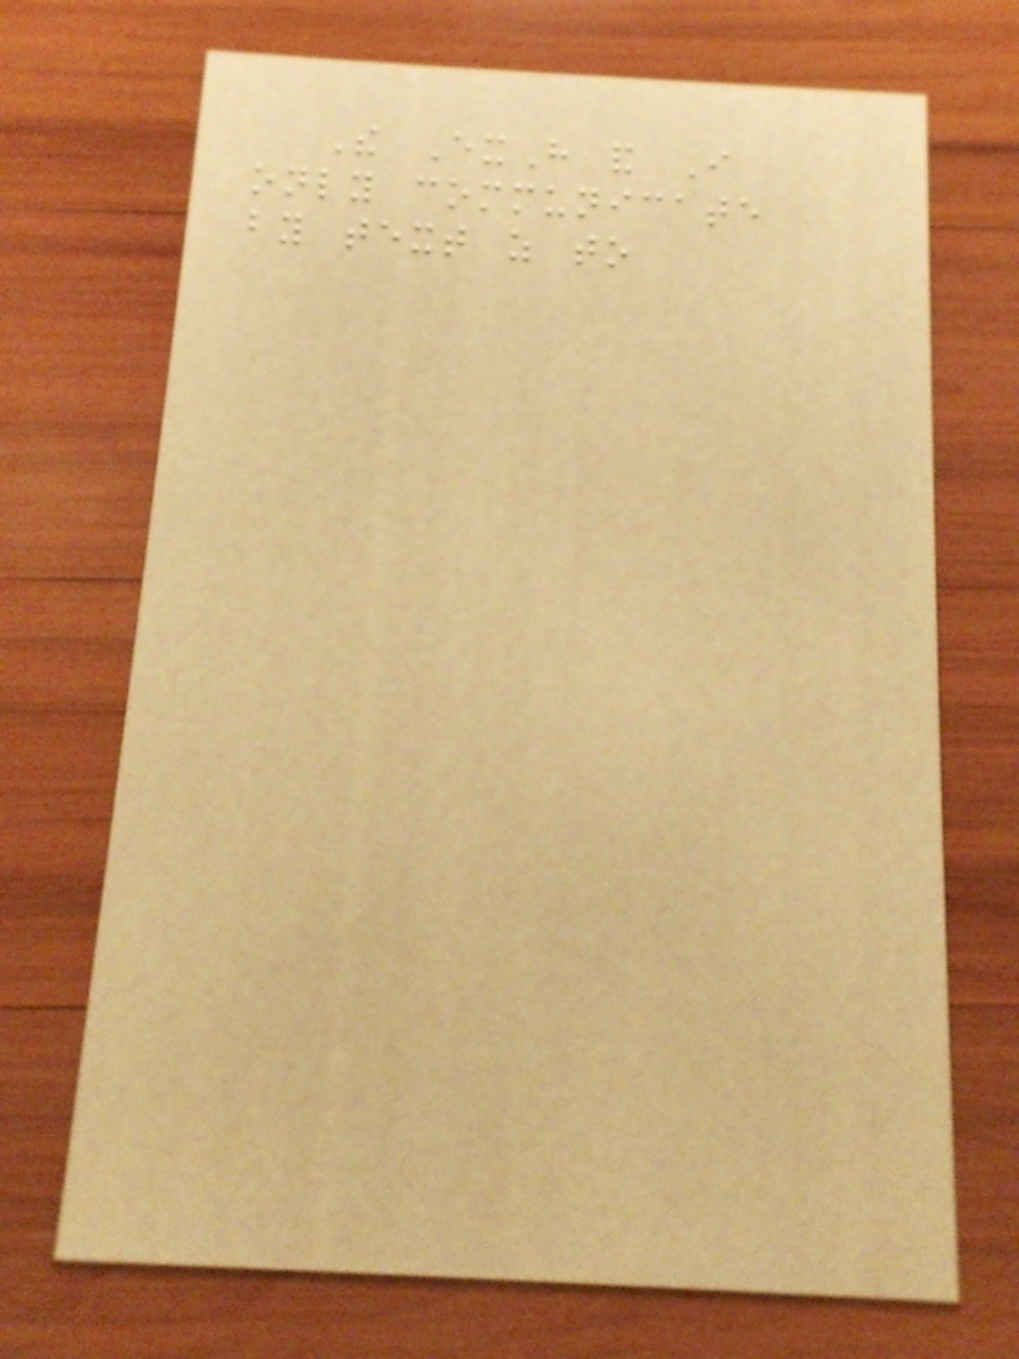The ExH and I
only communicate
by text as to
